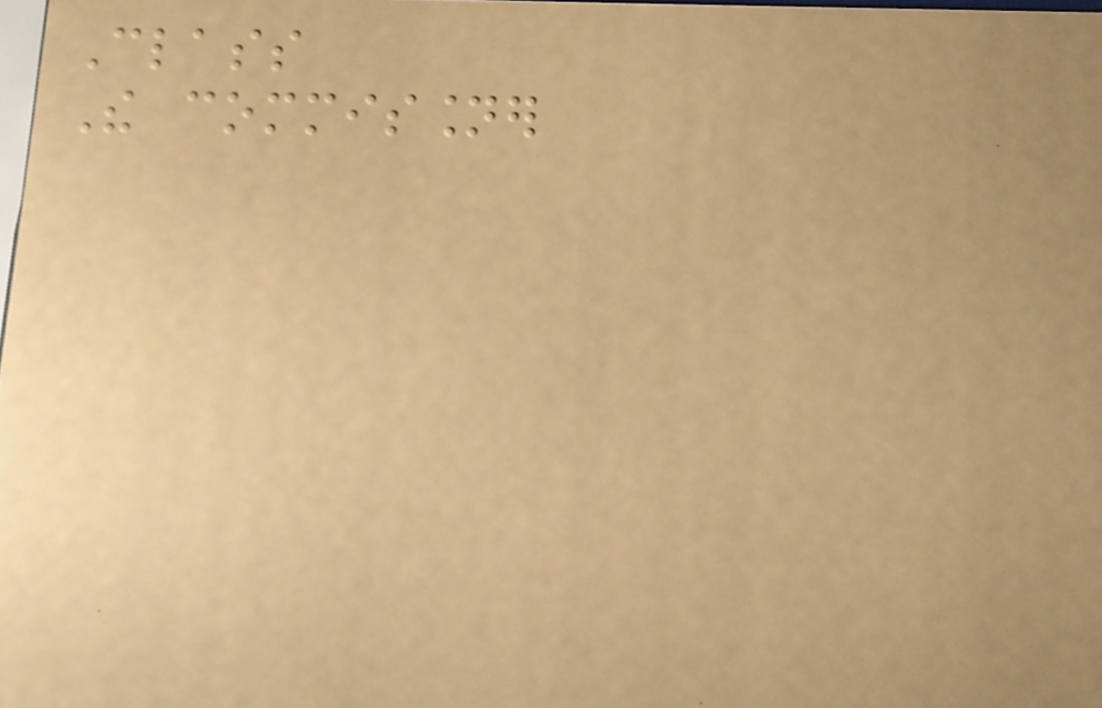Class
The commissioner
